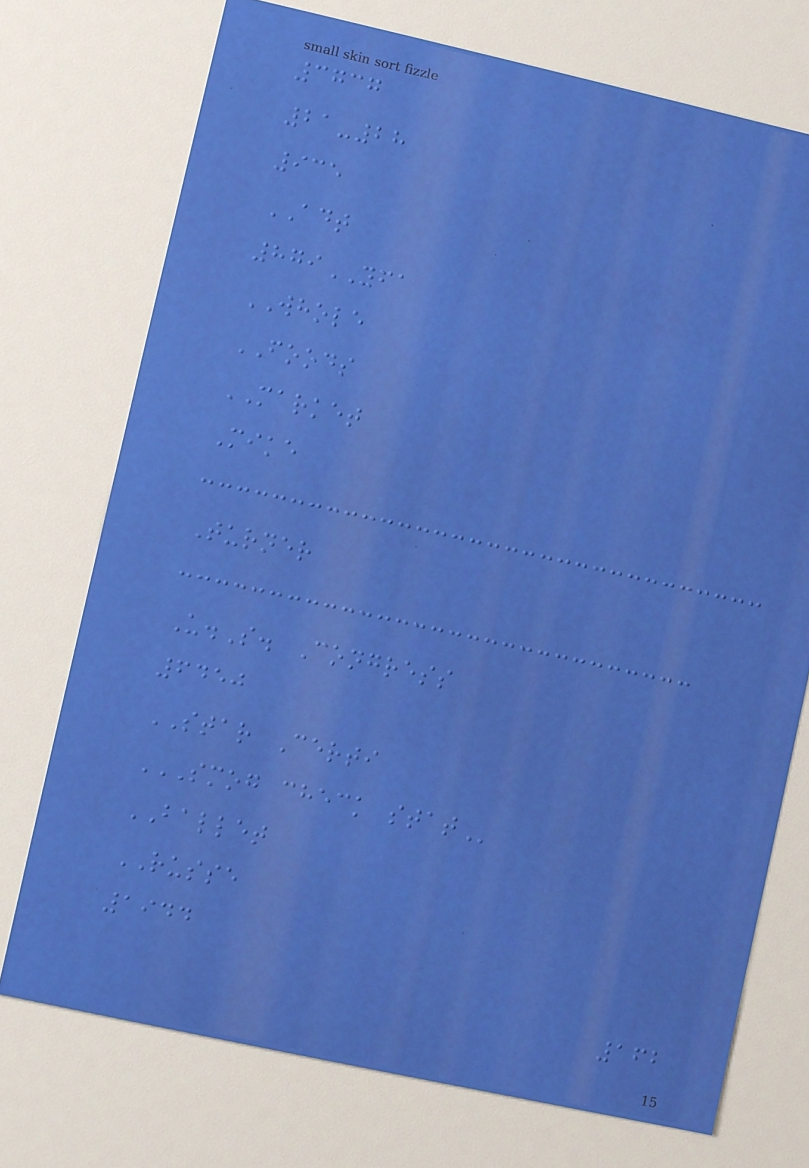3737
21-28
935
ADT
879YFA
WHOLE
FOODS
MARKET
Mike
Turner
U.S. Congress
6450
STAR Certi
SMOG CHECK STAT
BALLET
RUSSE
1944
162
